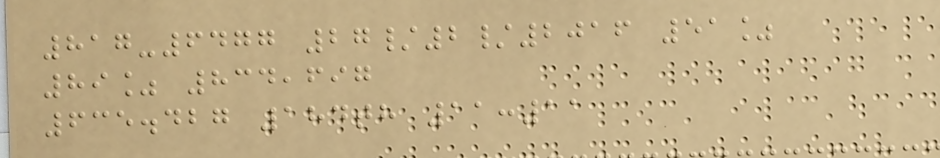817-6477 27/2/2016 51%
89% 834,697
635.427 184th 11:11
